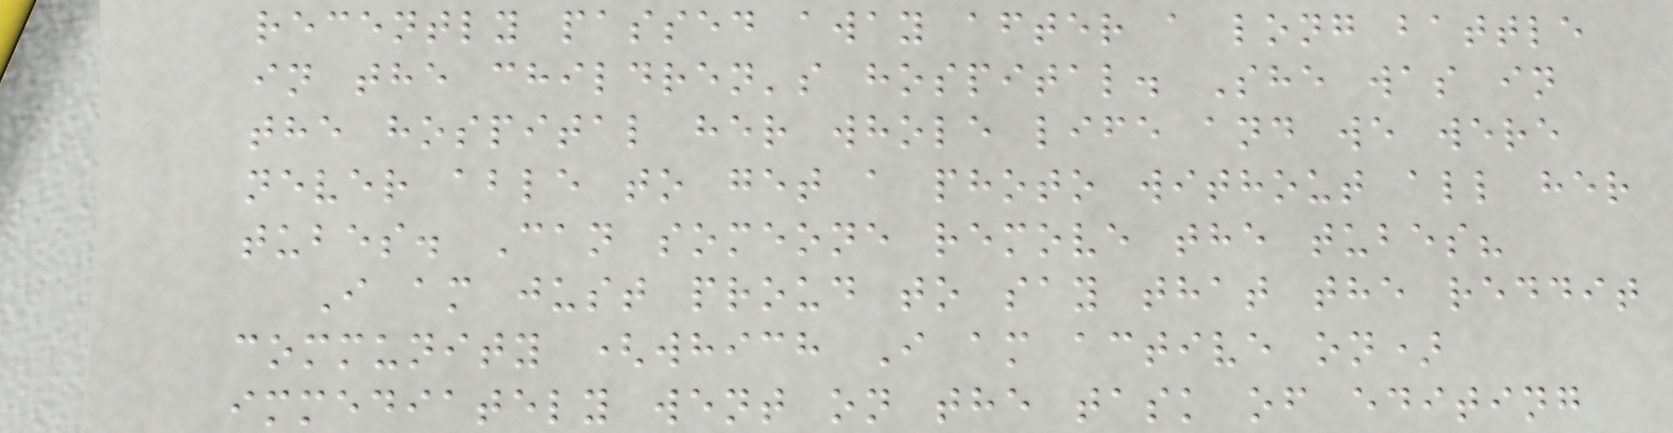recently passed away after a long battle
in the children's hospital. She was in
the hospital her whole life and we were
never able to get a photo without all her
tubes. Can someone remove the tubes?
I am just proud to say that the reddit
community (which I am active on)
immediately went on the task of editing
